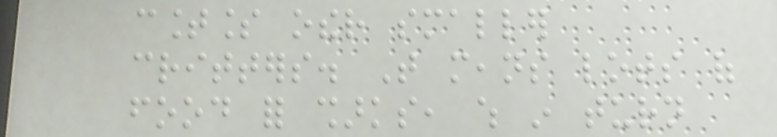countless other smaller
critters. That means lots of
food for sharks, which in turn
